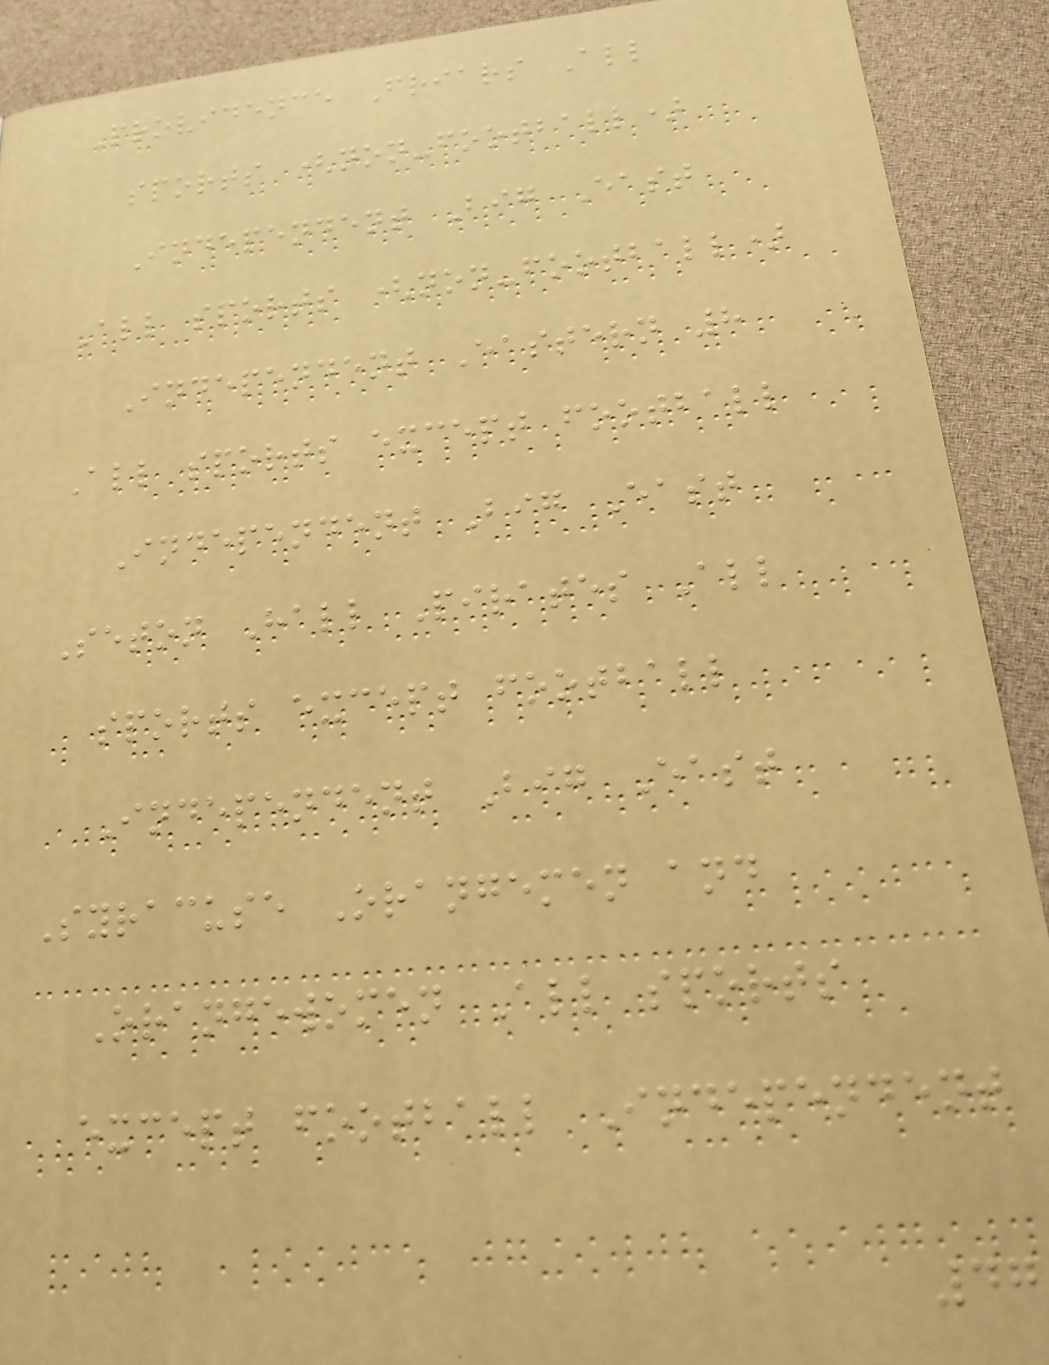Providence Friars All
sports (non-football)
Independent Big East
All sports (non-football)
Independent Eastern 8
All sports except football
Independent Big East
Seton Hall Pirates All
sports except football
Independent Big East
Syracuse Orangemen and
Orangewomen All sports
except football Independent
47
